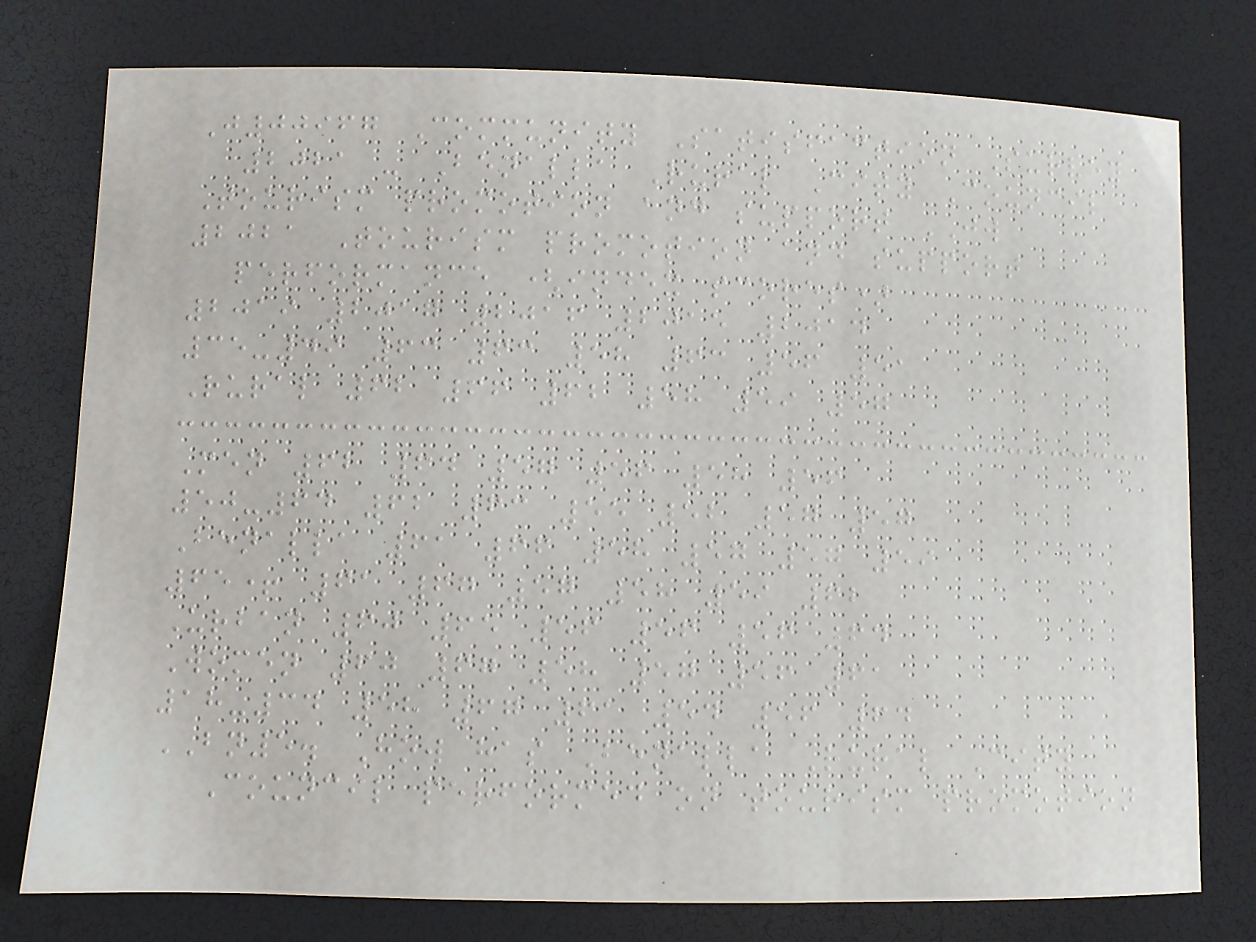J00967 Community Satisfaction Survey
2021 - Benalla Rural City Council
Tourism promotion and support JW
2021 Tourism promotion and support
performance (index scores)
2019 2017 2016 2015 2014
35-49 63 63 58 63 56 51
Rural 62 66 62 58 59 57
Men 62 64 57 56 58 56
50-64 62 63 55 52 57 57
Benalla 61 66 58 57 57 59
65+ 61 67 57 58 59 62
Urban 60 65 56 56 56 64
Women 60 67 58 57 56 61
18-34 58 67 61 54 56 64
BN5. How has Benalla Rural City
Council performed on tourism promotion
